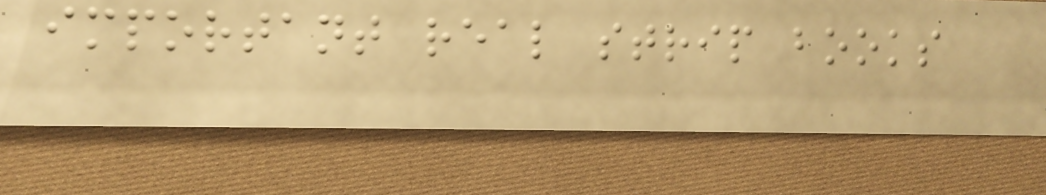important real strip books
